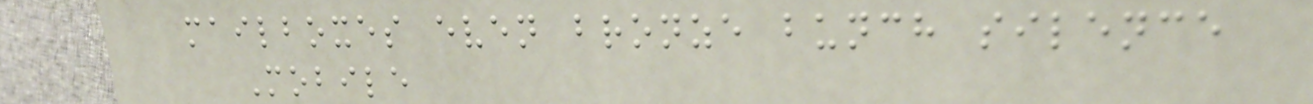mailboxes even bronze bunch silence
Mobile
